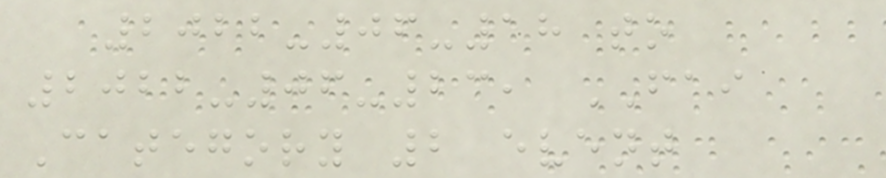2022-06-18 to
2022-06-23, FAI
Category 2 event
